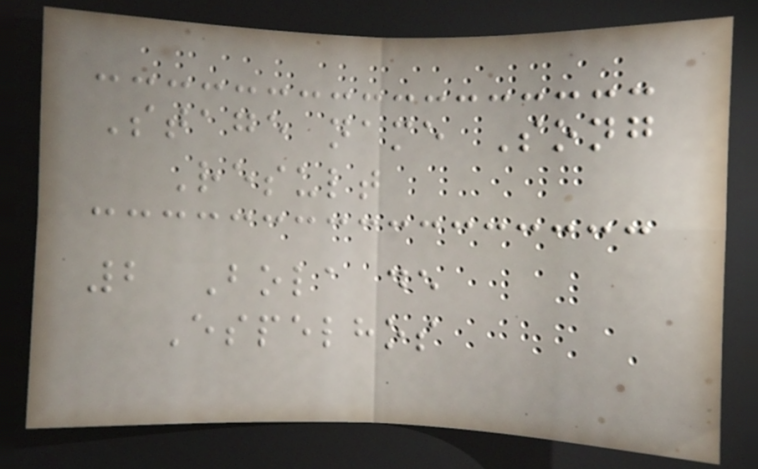Stage name Song
Result
2 Bola de
Espelhos
